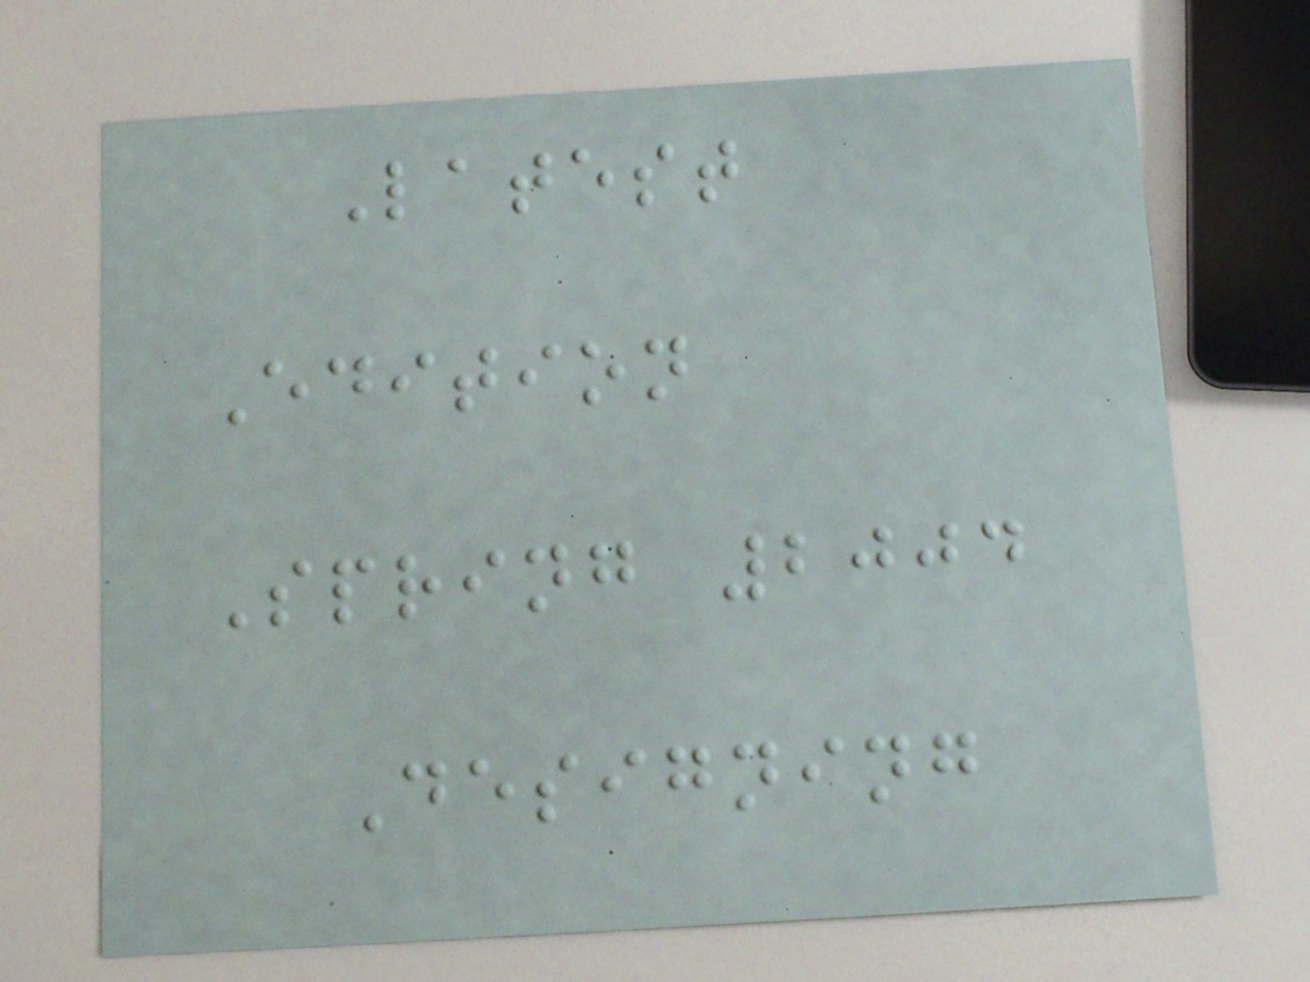Latest
Edition
Spring 2004
Designing
